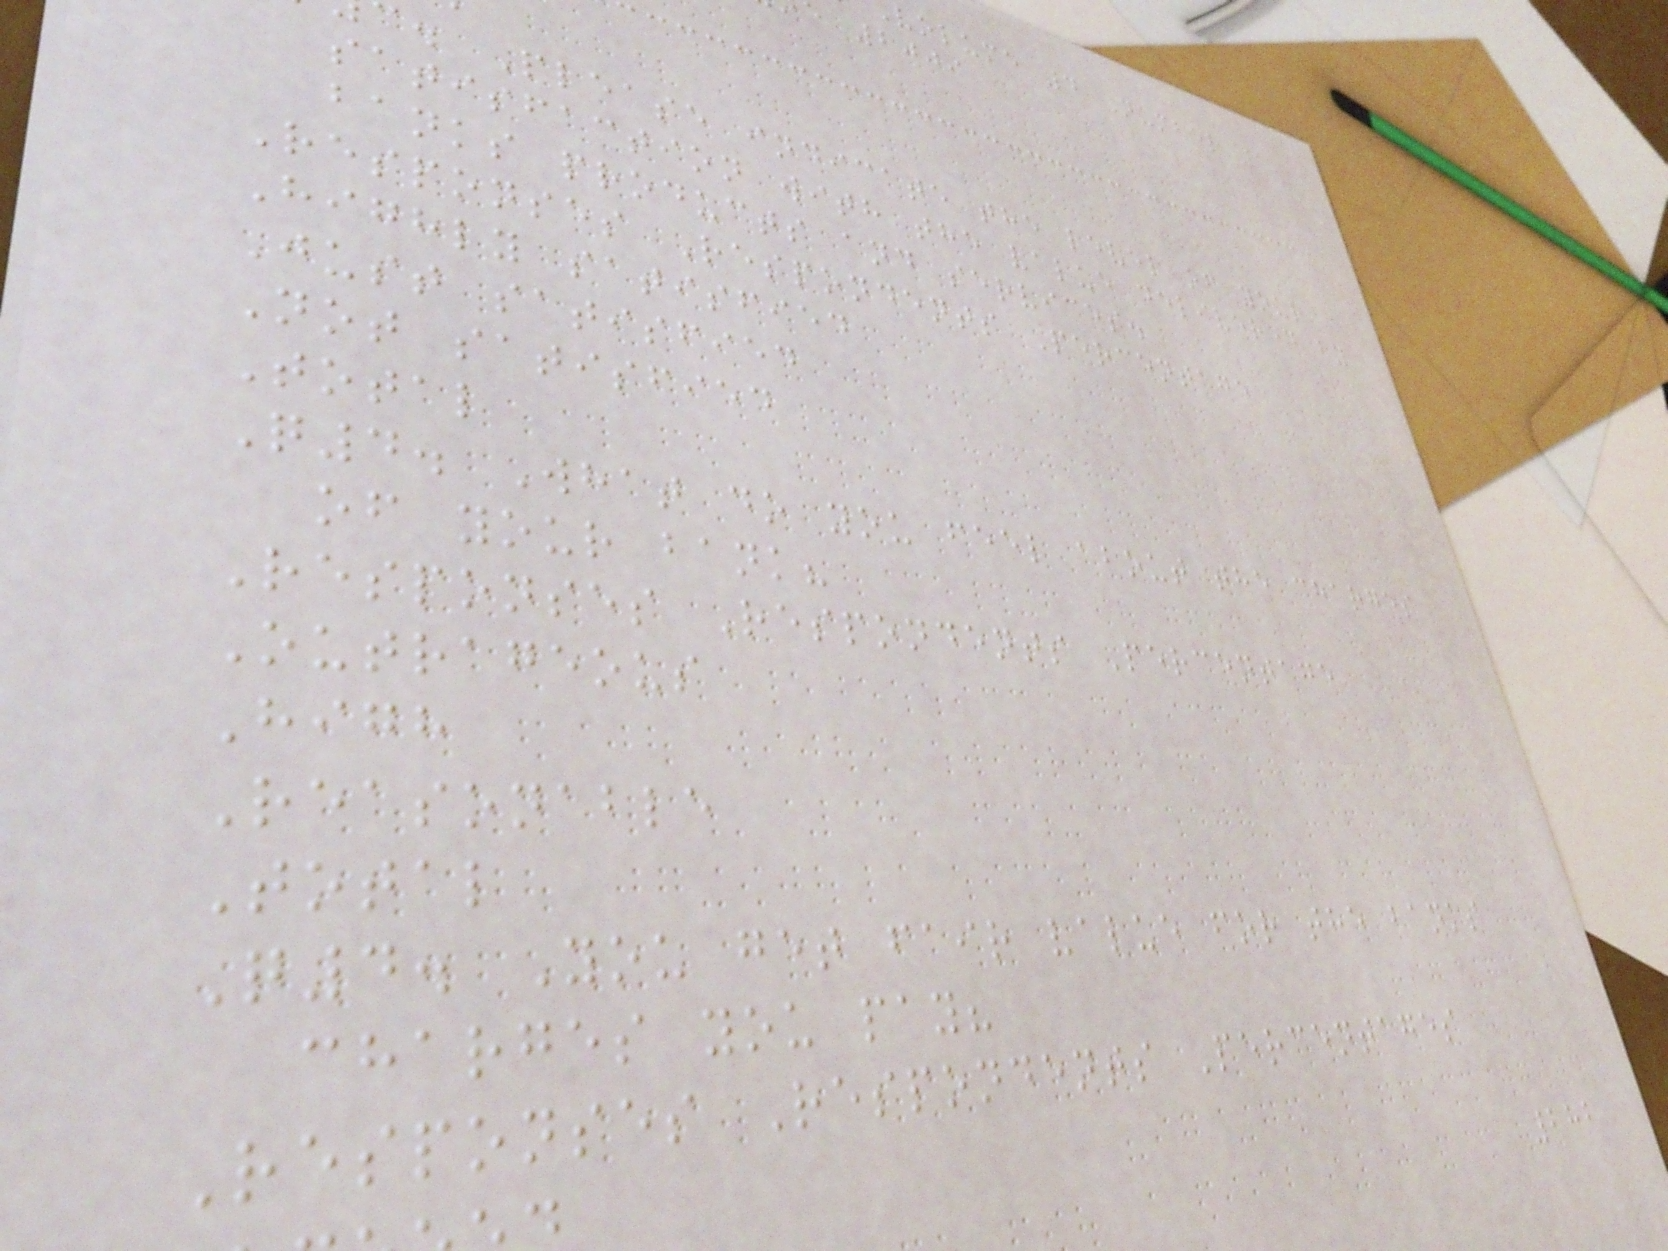volume 4 Number 1
. Please indicate the level of your
satisfaction with the value delivered by
banks products and services.
Responses Respondents Percentage
Highly satisfied
Just satisfied
Not satisfied
Total
Q4. What do you feel about the charges
of your bank?
Responses Respondents Percentage
Outrageous
High
Reasonable
Total
Q4. You get fair value for the banks
charges you pay?
Responses Respondents Percentages
282
